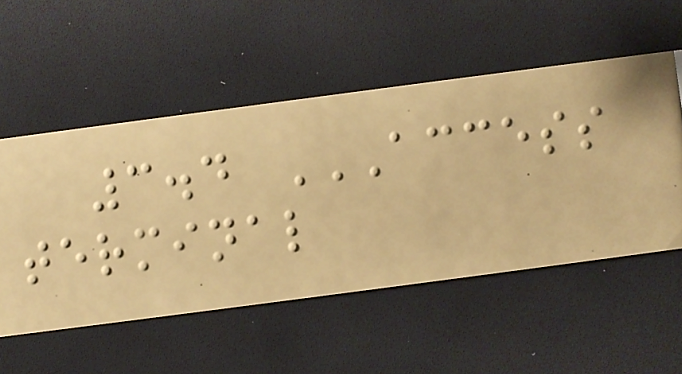3.4 ACCESS
TERMINAL
